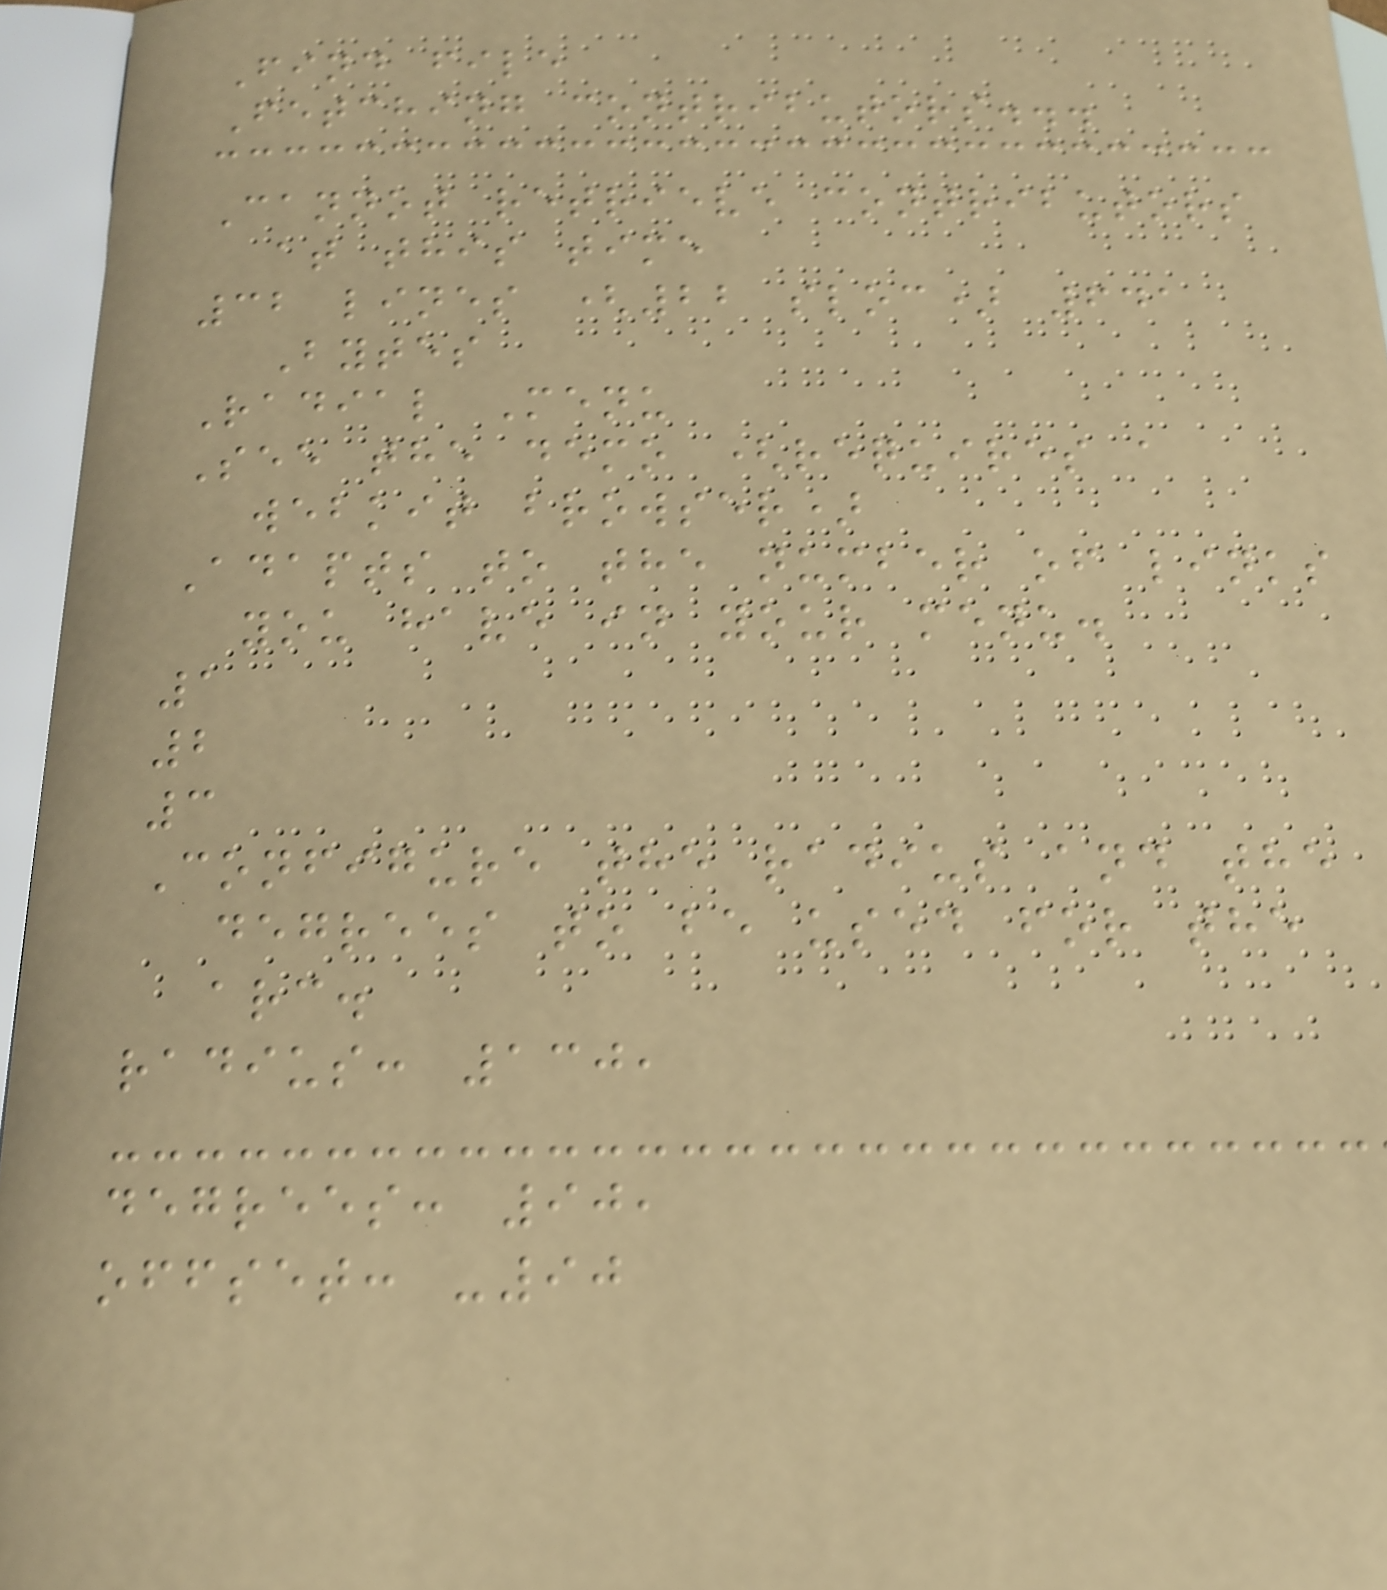Find file
Fetching contributors...
Cannot retrieve contributors
at this time
32 lines (22 sloc) 641
Bytes
Radial Menu
See the demo (requires a
webkit browser)
Adapts to the number of links
you have in your menu.
1
2
3
Configure the radius and the
degrees to be used for the
arc.
radius: 130,
degrees: 90,
offset: -90
